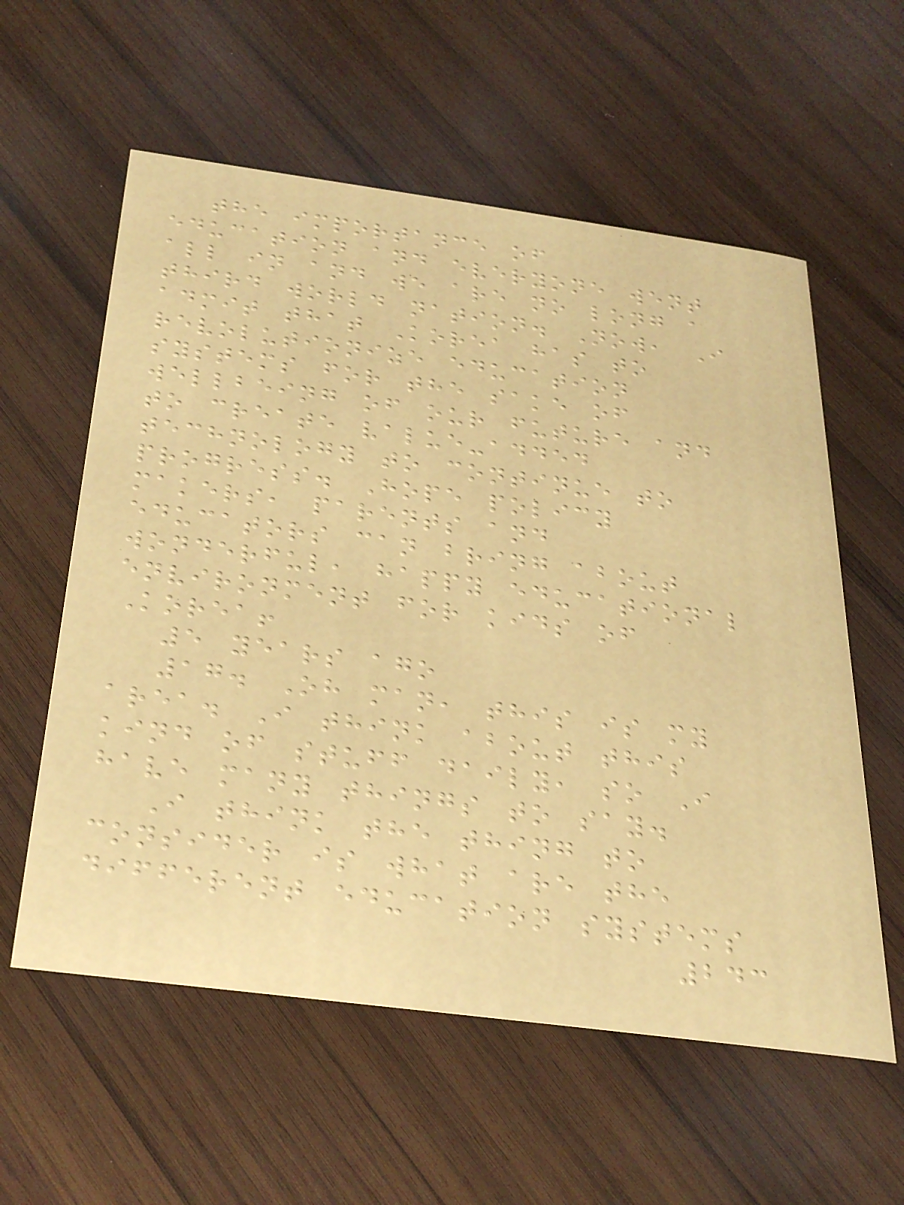the importance of
education and everyone went
all in and we are no long a
third world nation. Now, I
admit that Korea has to
revolutionize education
systems for the sake of
wellbeing of our future and
to create value-added
technology to continue to
progress. Hope policy
makers, parents and
educators can bring about
wonderful, happy educational
environment for kids of
Korea!
5 years ago
17. Oh man, this is my
area. I think about this
kind of stuff daily, so I
have many things to say.
I think the thing to
consider is what are the
different education systems
243
